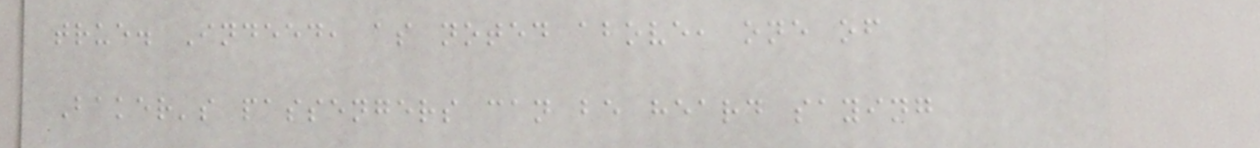true. Indeed, as noted above, one of
Baker's passengers can be heard saying
